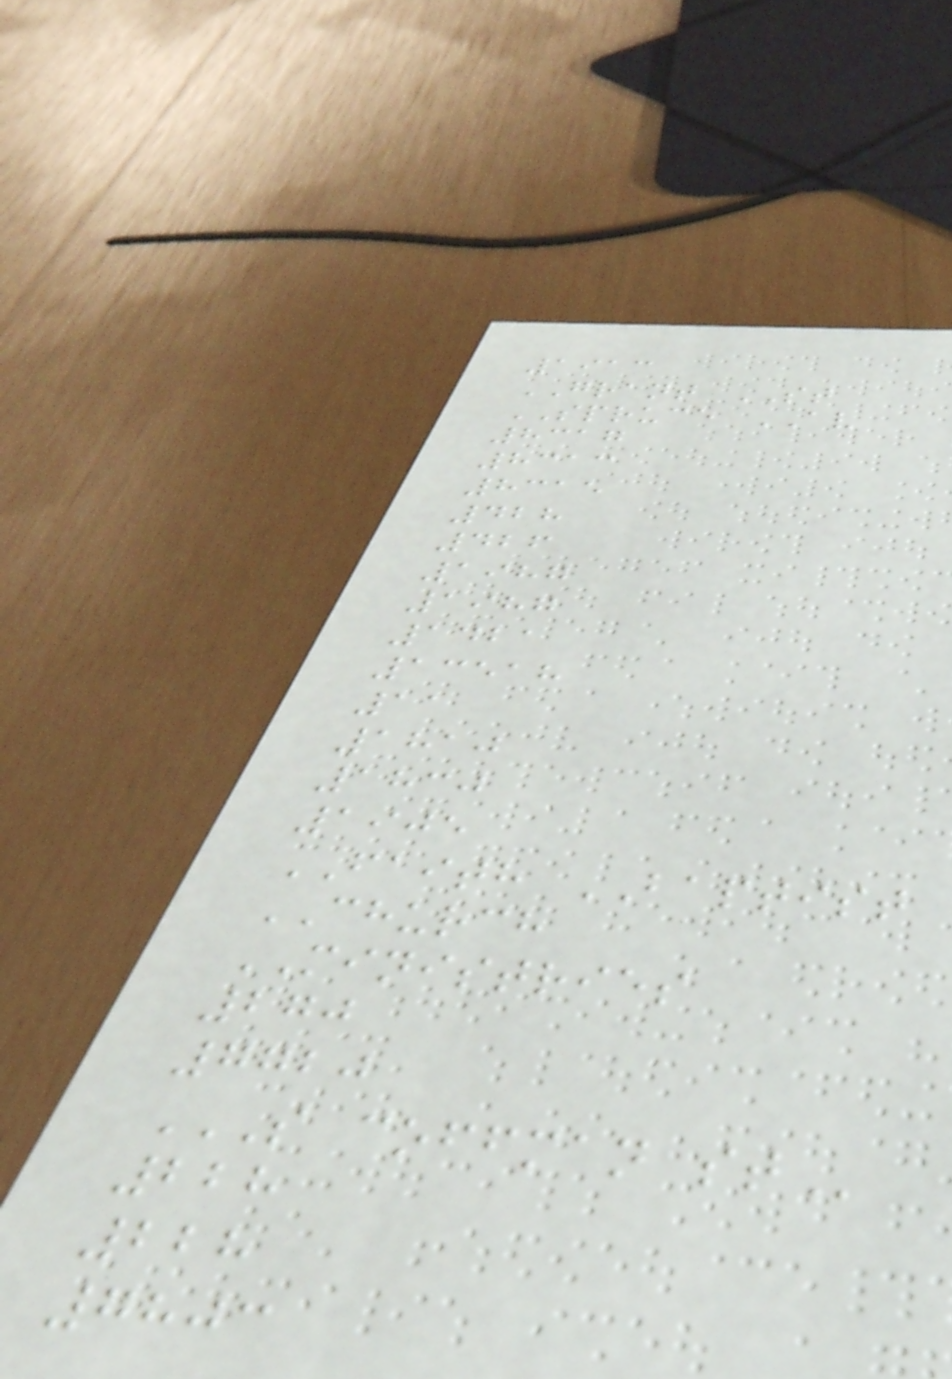1913
GRANT ST
SPRUCE AV
8317
8313
8315
428
426
1987
1987
1421
13518
11
1810
1830
1905
FAITH BAPTIST
CHURCH
MINISTRIES
270
7720
S COFFMAN ST
228
228
7803
